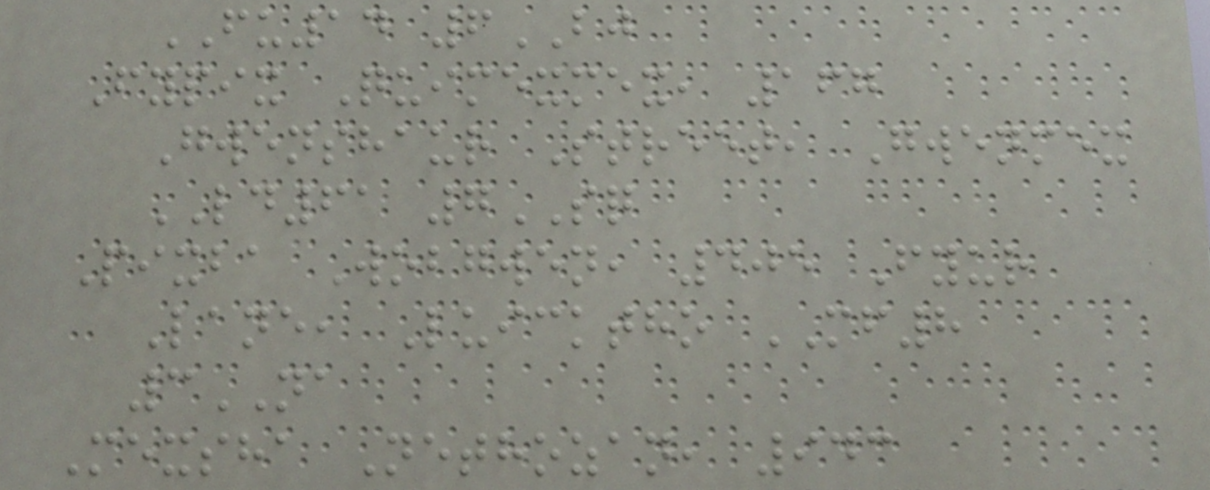FU14 6BJ
Fypix Quimexmex, 167
Gwenshaur Street, Gwenmex
LD61 7SQ
Pixba Wobgwen, 405 Fyur
Lane, Luicktho MF8
3NA
Mexsha Nethozan, 943
